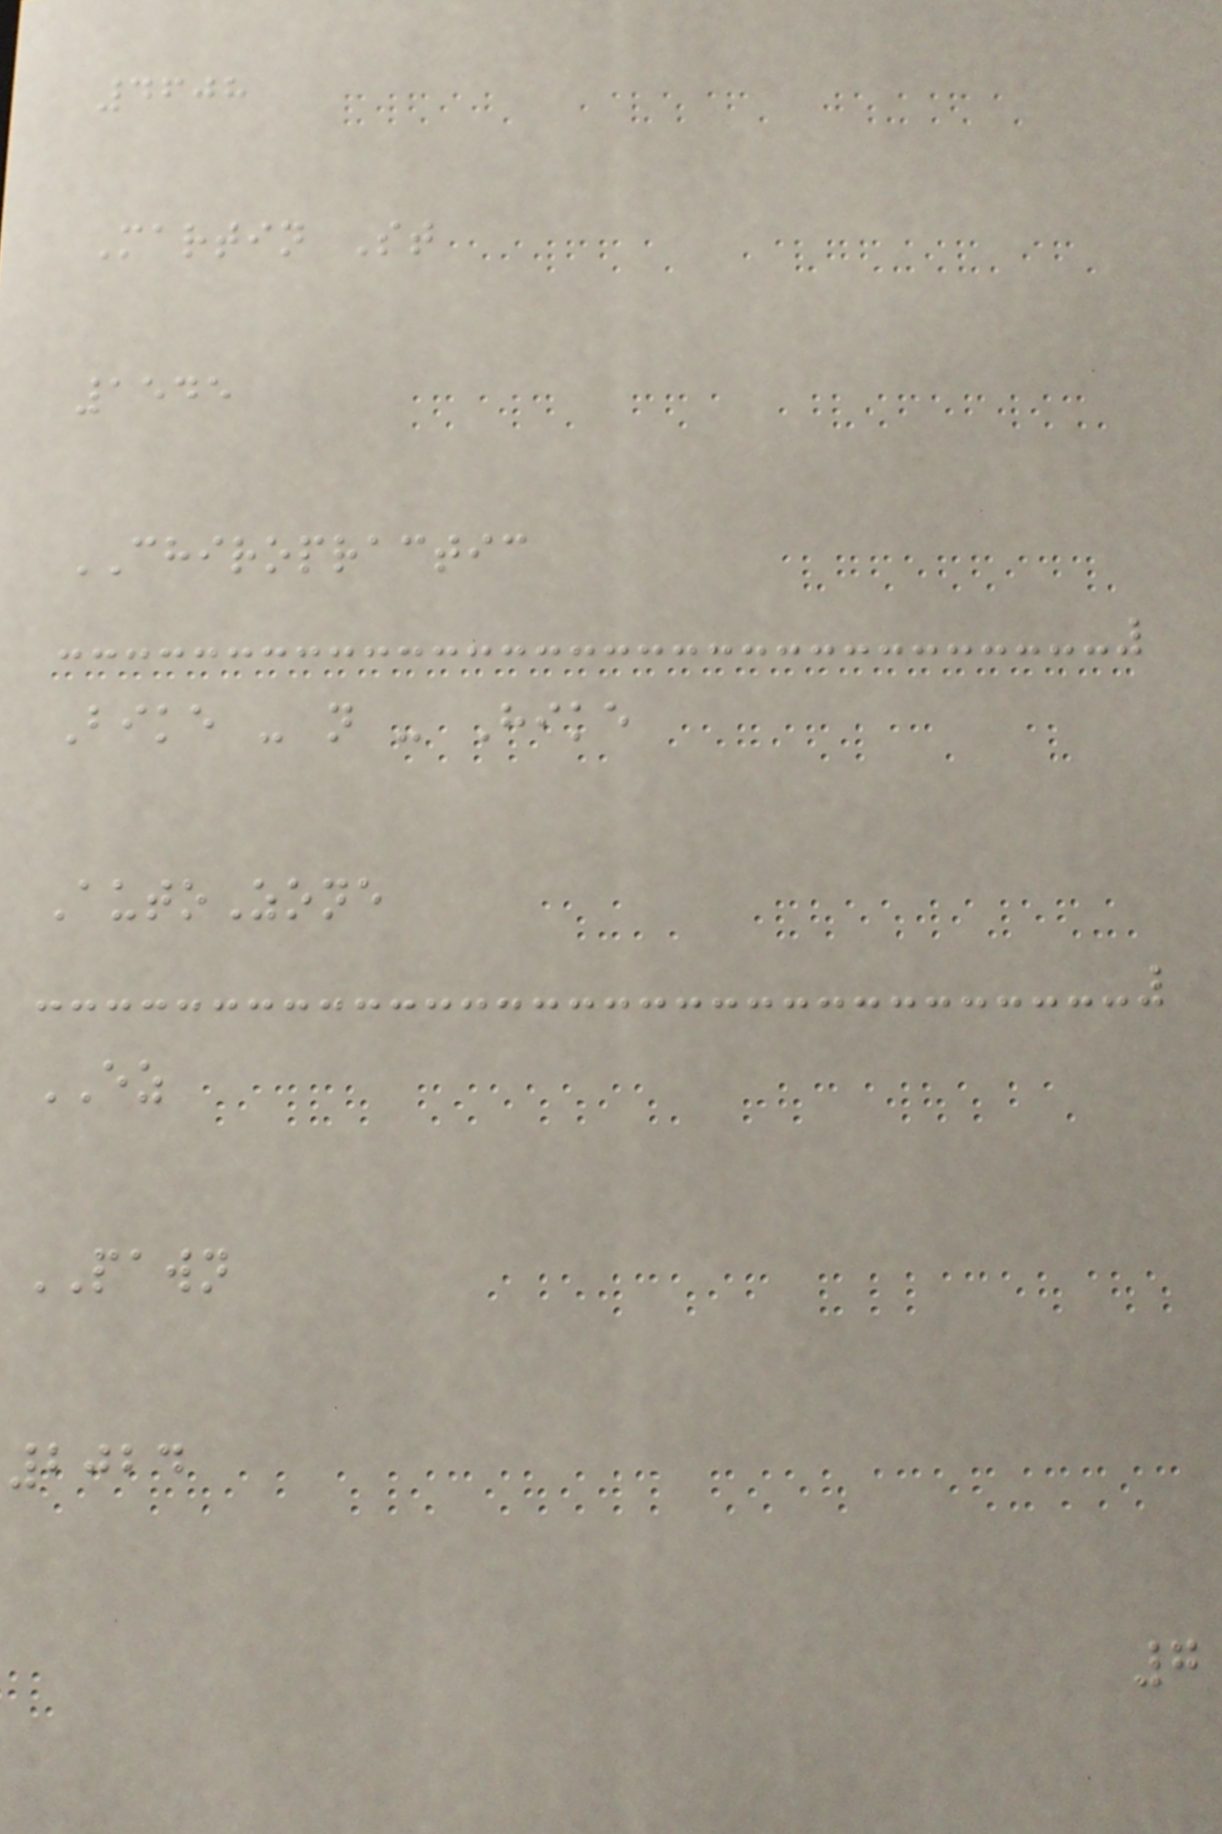4608
Martin St
1545
CHIROPRACTIC
Bike - n - Hike
AutoZone
EZ
PAWN
2024
7
